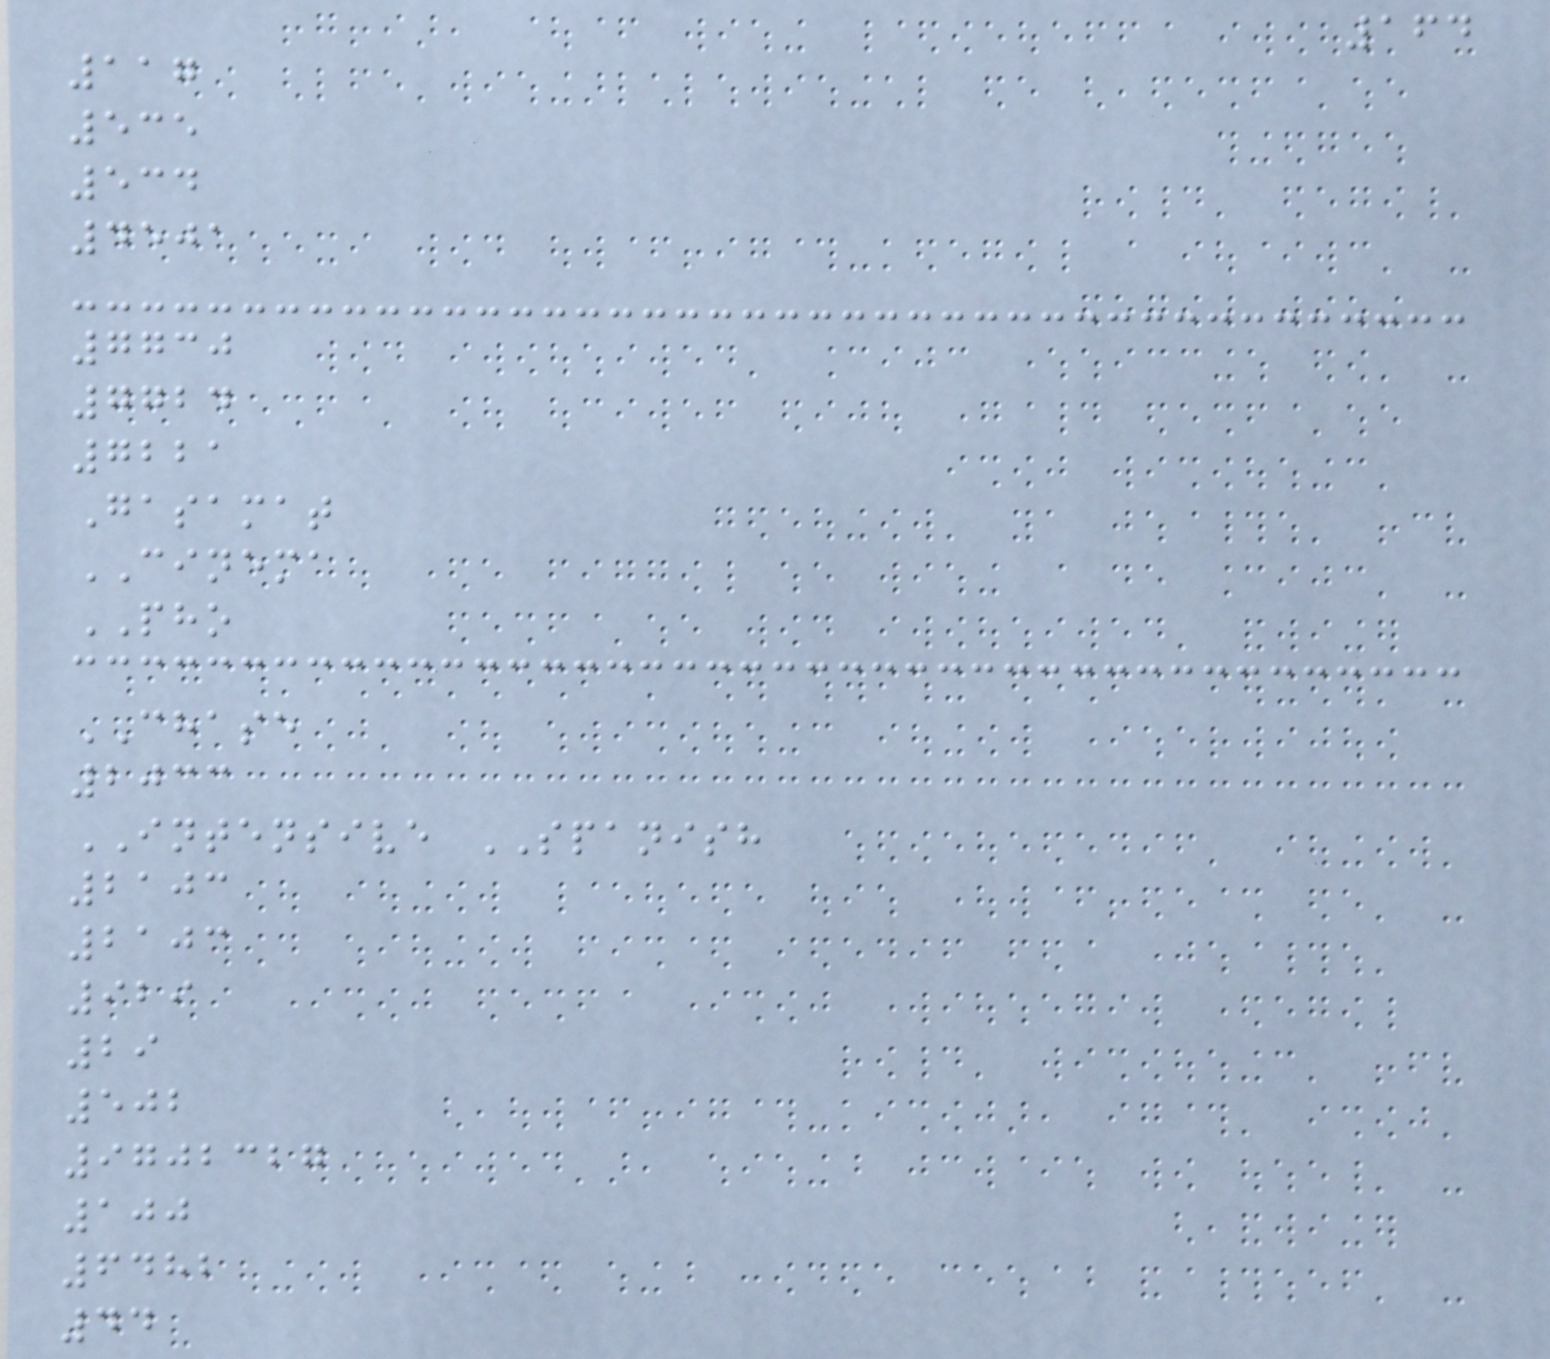164
117
535
534
4501
7730
7724
7221
Gasamat
CINEMA
PHO
CHASE
2033
INTENSIVE SPANISH
2103
2103
929
29
502
9702327
100
6482
44
